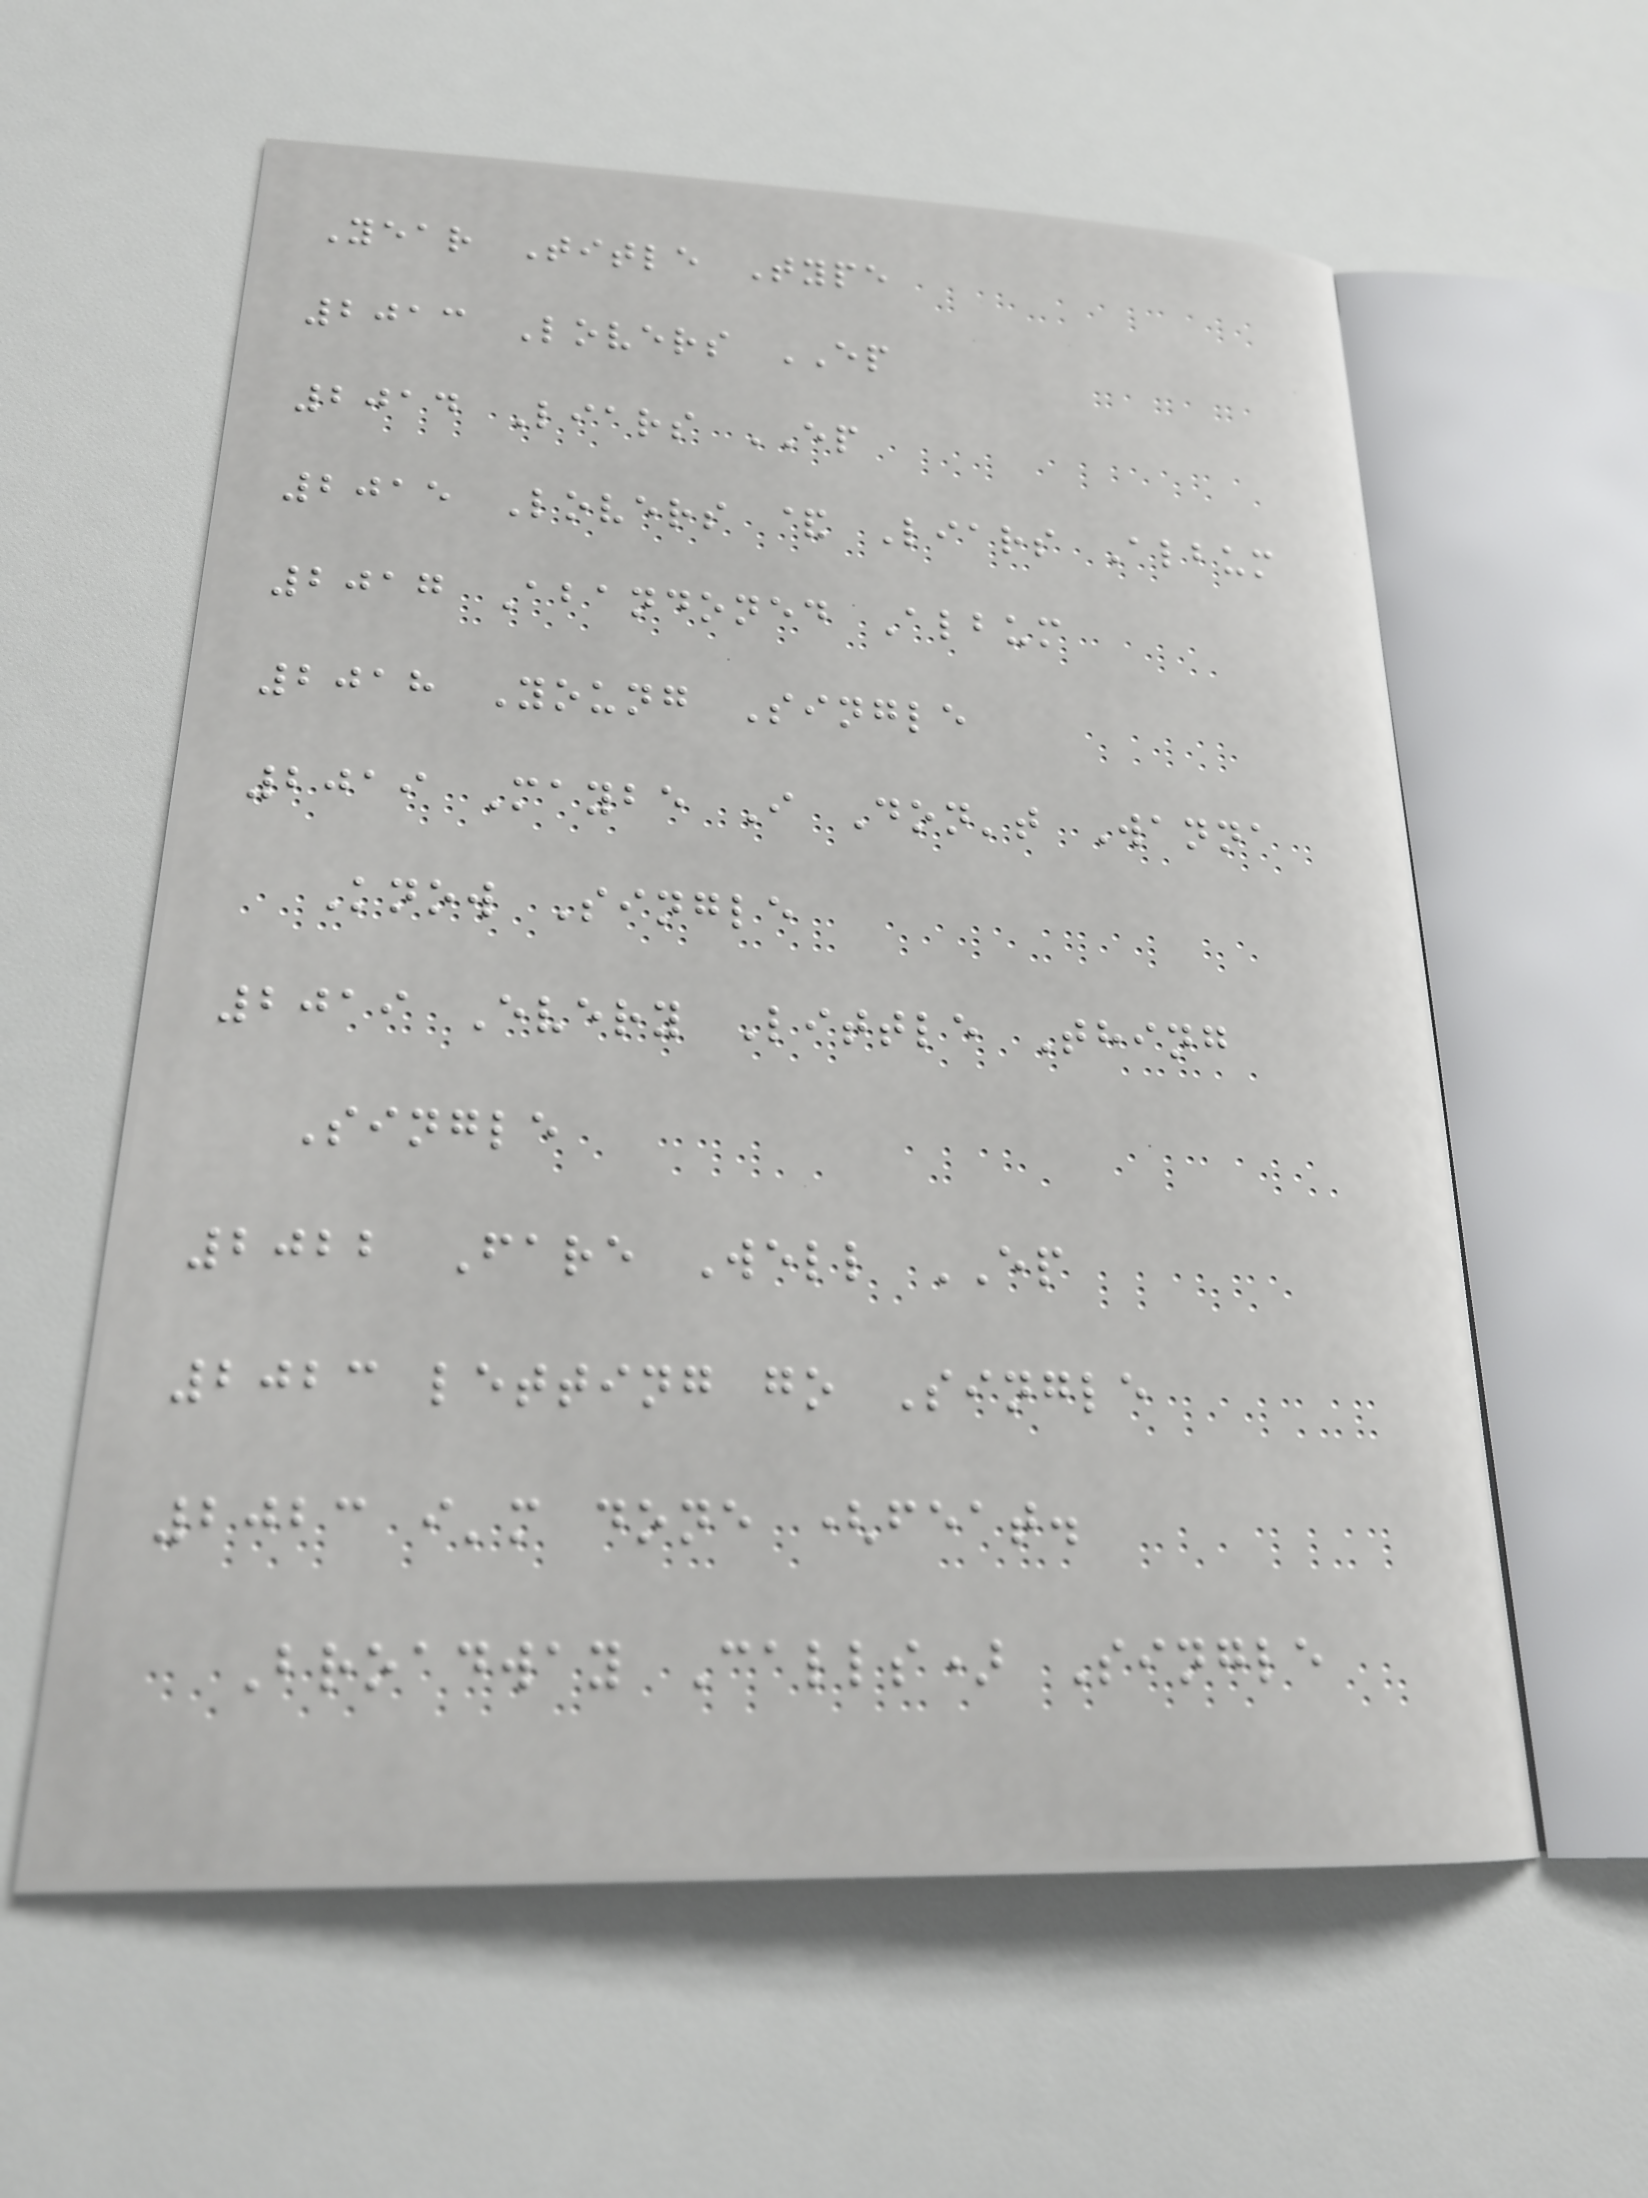Year Title Type
2013 Lovers EP
2014 Liars EP
2015 Lovers & Liars Album
2017 Abandoned Album
2018 Young Single
2019 Maybe I Don't Wanna
Know Single
2019 Every Little Thing
Single
2022 Fare Well EP
2023 letting go Single
2023 i'm done (feat.
Broadway Calls) Single
